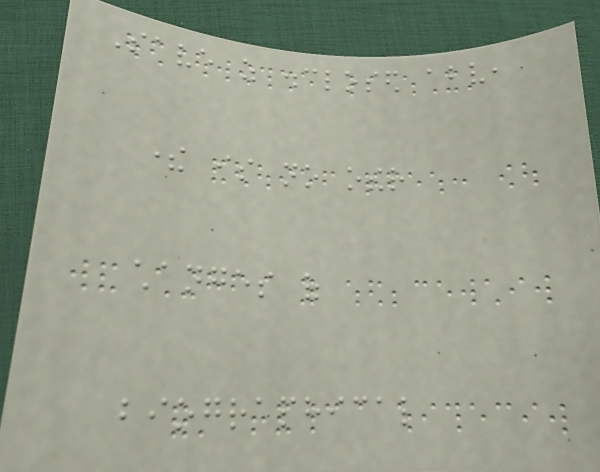Save as disclosed above,
there is no other
changes of
biographical
